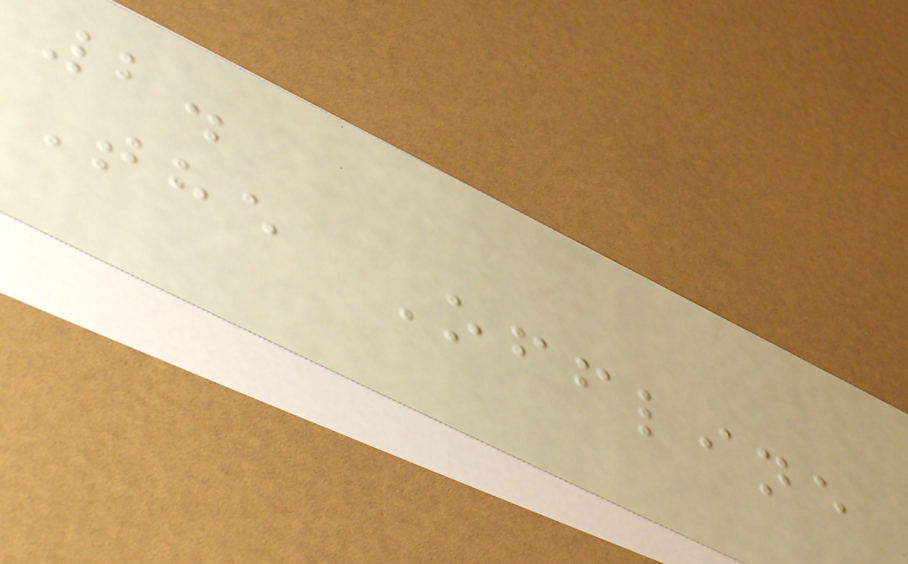2.
The Offline
